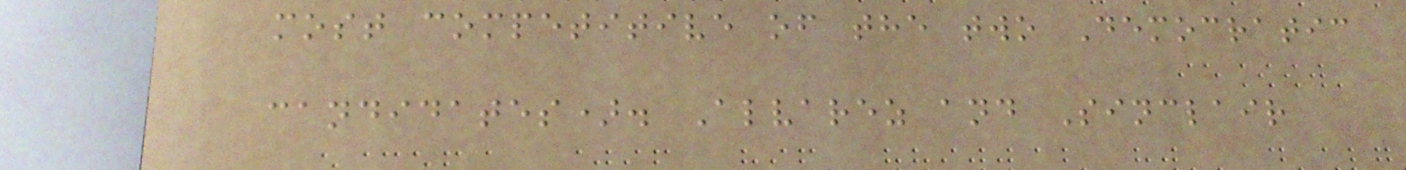most competitive of the two Democratic
candidates). Alvarez and Sinclair
